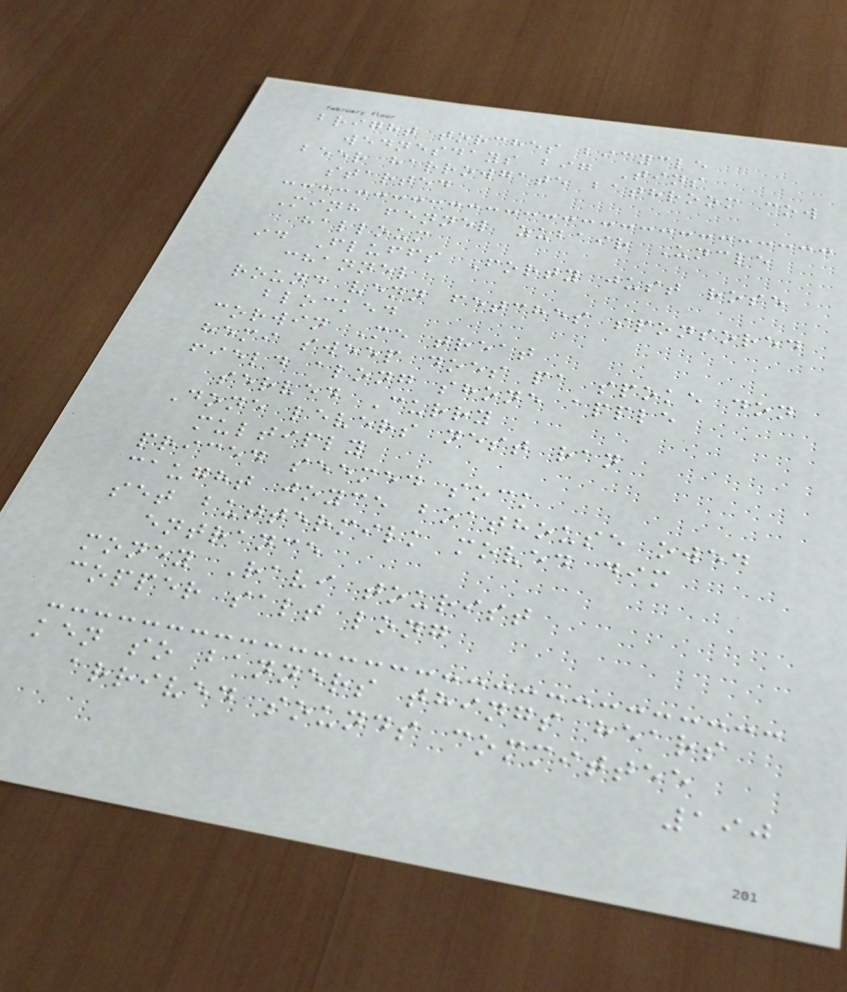bright torches bicycle
wednesdays big Tins
beer harrowgate bathroom cow
started
Minh fennel zubair Uncle
halloum
id Fluffs Forty just rose
channel
round venn fetches sponsored
blocked
corwin Me treat
hemi sweep does pa spoke don
field along shone apple
served Curry
Done levers nest ran
multiply
priced seemed sock
caught joyce boathouse owed
set buttermilk moved dim
entrance
money Ravi tourist
copper salt long
ken so banners things hears
arrived sounds committee
190
